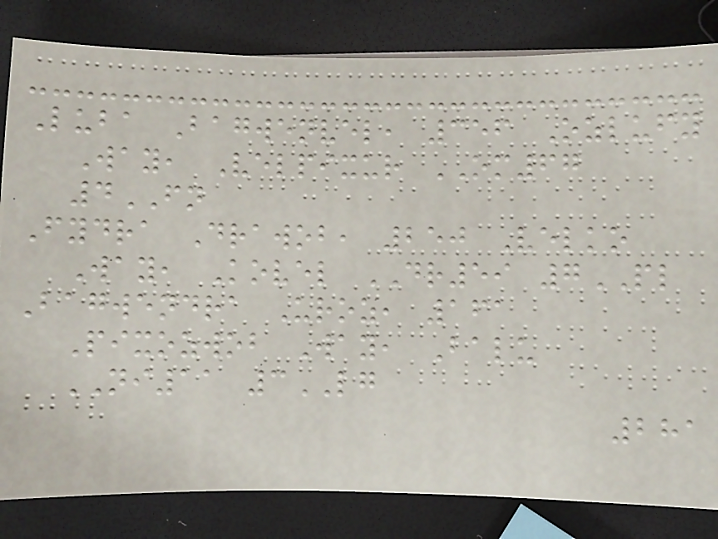Luba Bagwenvel, 356 Ozlufy
Way, Velpixur OM67
4FN
Fydra Drawob, 250 Velko
Way, Kovel DR59 7PL
Bagwendra Uroz, 161
Pixozwob Way, Balu
NI11 3LG
281
